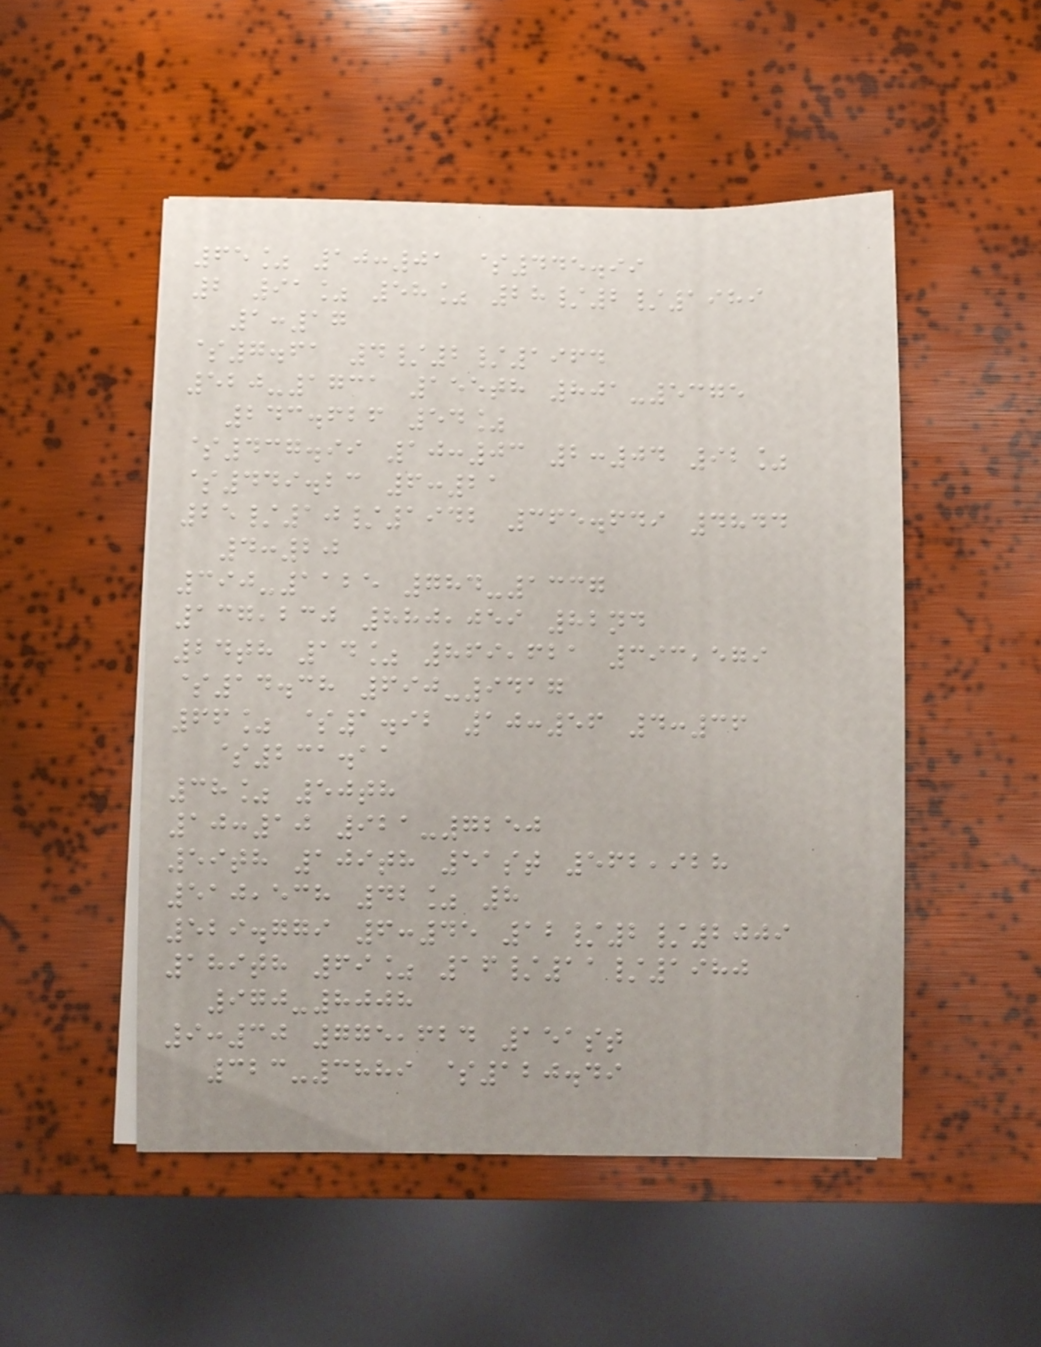65% 10:01 $445.99
2 91% 58% 28/2/1989
1:17
$7.61 4/2/1964
520-1731 155th 801-5375
243.626 54%
$437.99 10:03 2:04 92%
$449.23 6:21
25/10/1942 365.649 4844
4:20
390-1125 784-1337
137,230 880,059 82nd
24th 14% 869,621 393,579
$14.38 690-9417
66% $1.92 10:56 4:36
$231.11
38% 50th
10:10 921-7250
59th 109th 51st 562,928
510,538 42% 8
529.779 6:45 12/2/2009
189th 69% 16/11/1980
970-8008
9:30 775,624 151st
323-3889 $120.49
